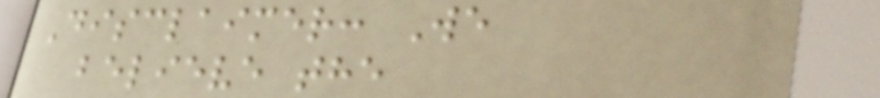Disclaimer: We
believe the
